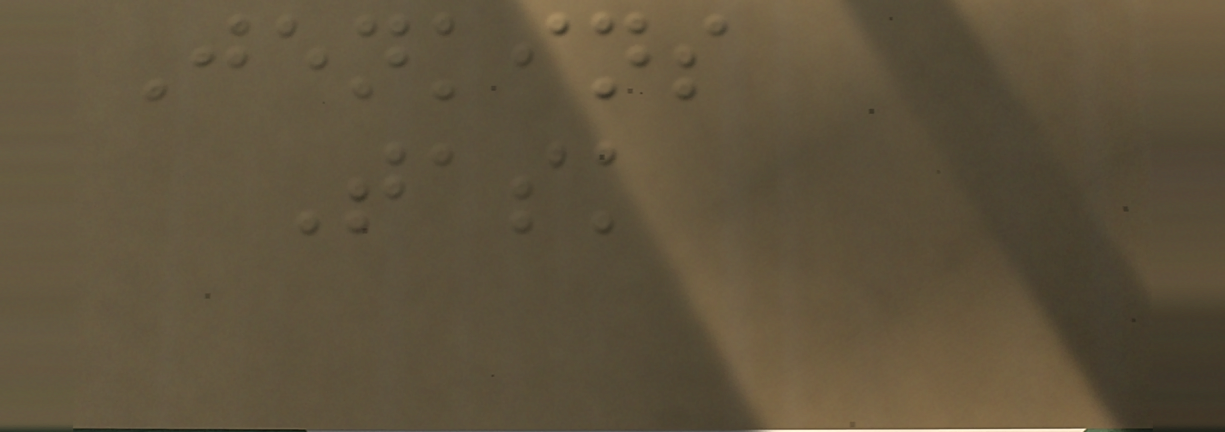Jenkins
Task
